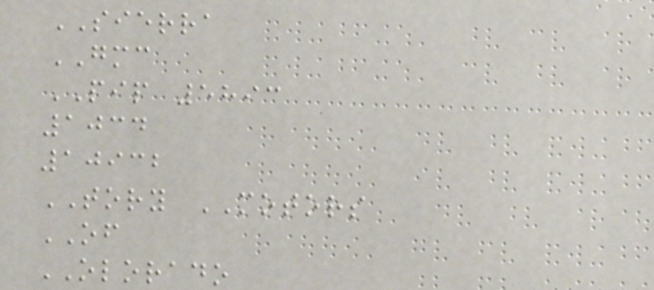SIERRA
GMC
PIP 5893
1034
10932
TORY MOTORS
OF
OLORADO
